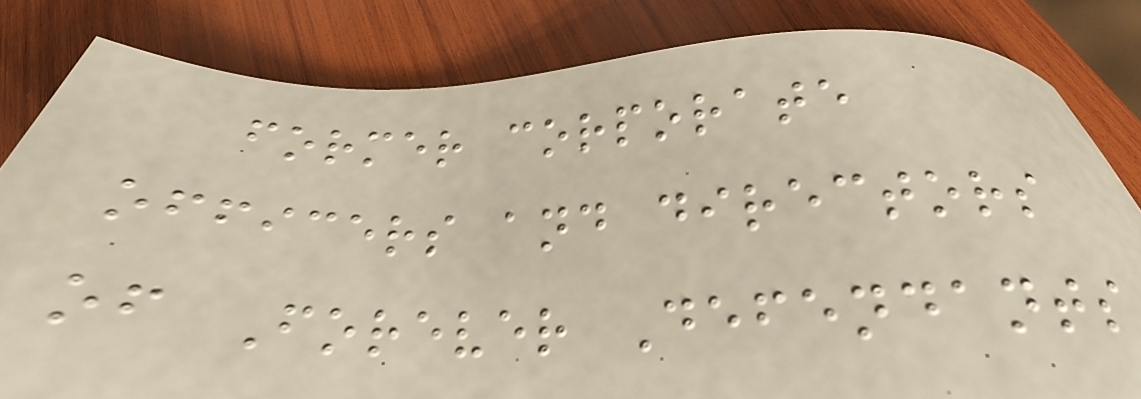former corporate
officers and directors
of Forever Defendants
